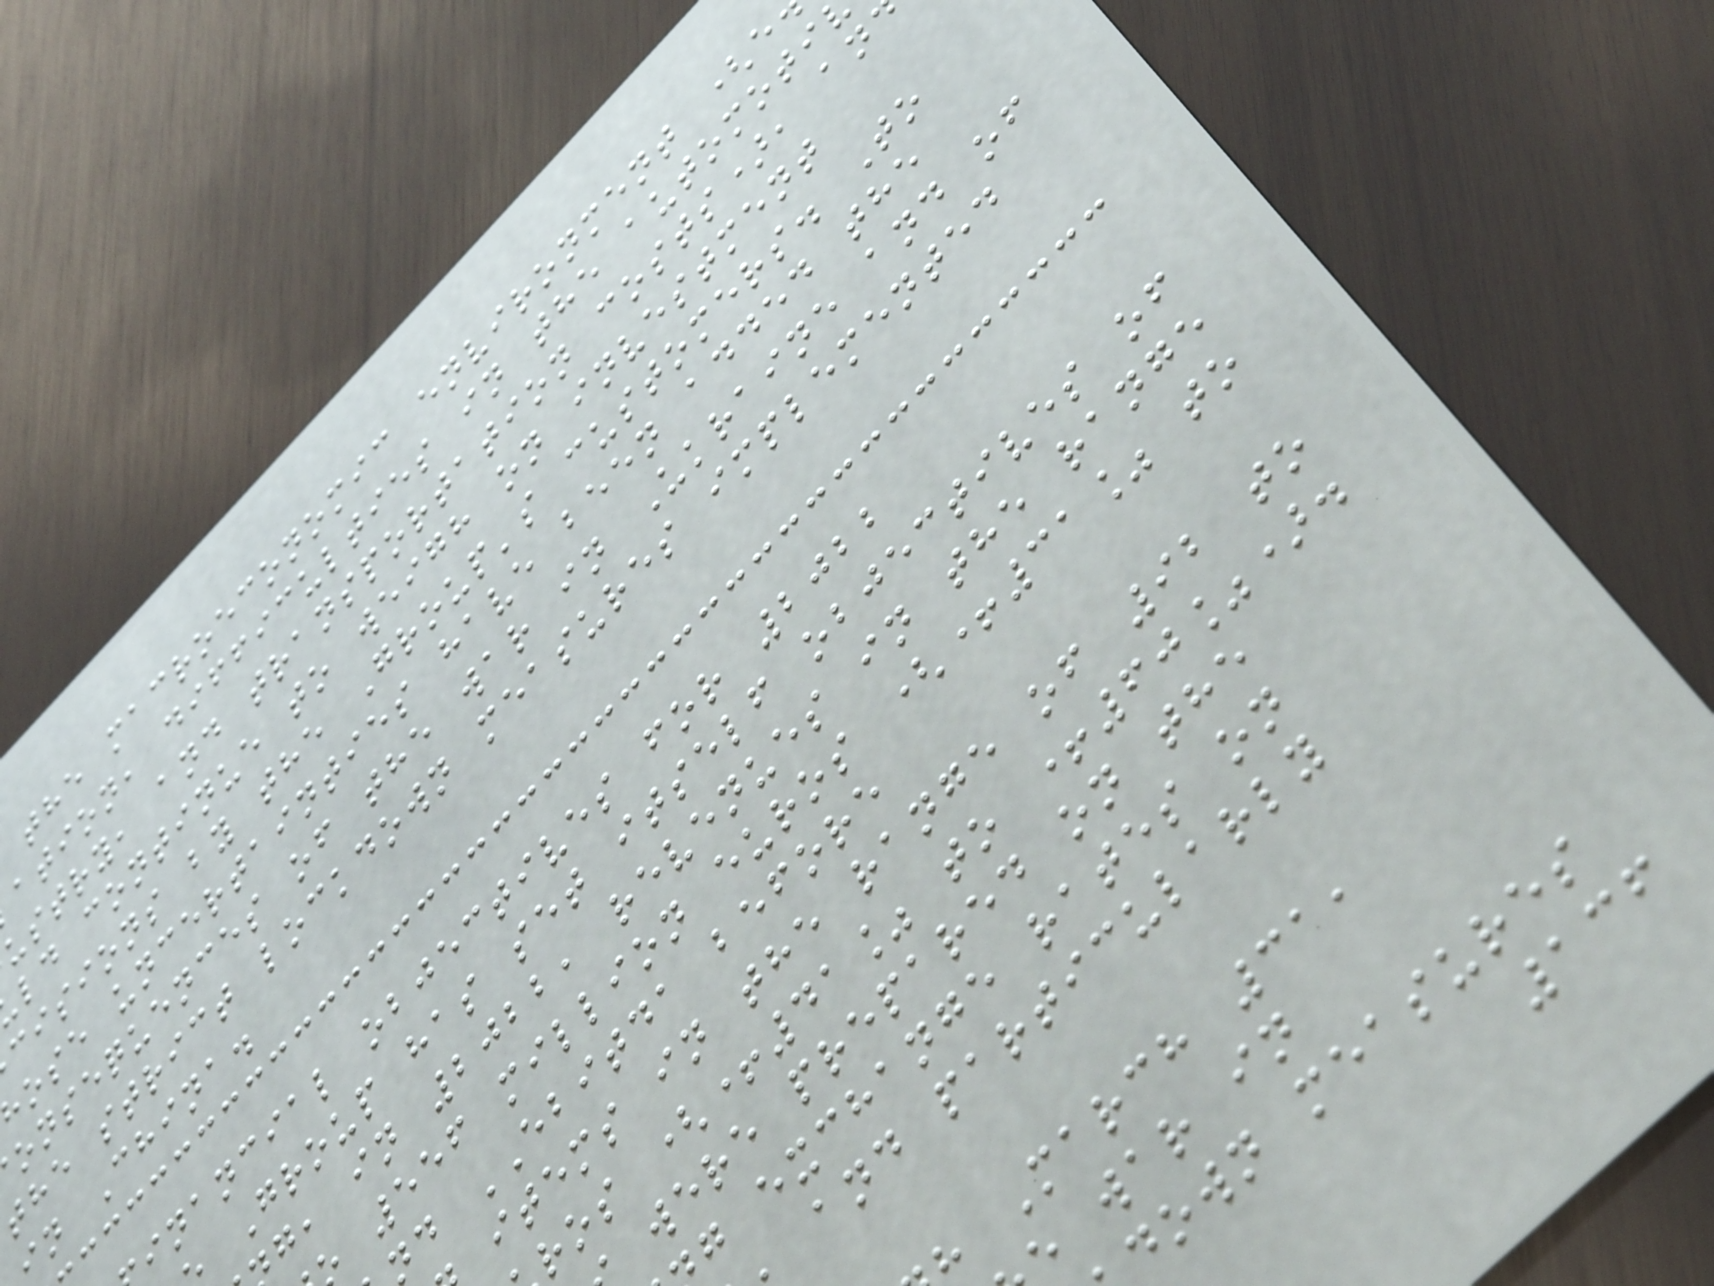the macroeconomic environment (e
ation, difficulties in the automoti
ustry, and transportation costs), an
ld continue to weigh on investment
cisions by the Group's customers. To
ose uncertainties have been added the
onsequences of the war in Ukraine and of
the strict lockdown measures implemented
in China.
inancial objectives for 2022
Group has set itself objectives of
g, in 2022, revenues in the range
556 million euros (+31% to
nd EBITDA before
items in the range of 92 to
ros (+41% to +60%).
were prepared on the
g exchange rates on
and particularly
h March 31,
down measures
136
